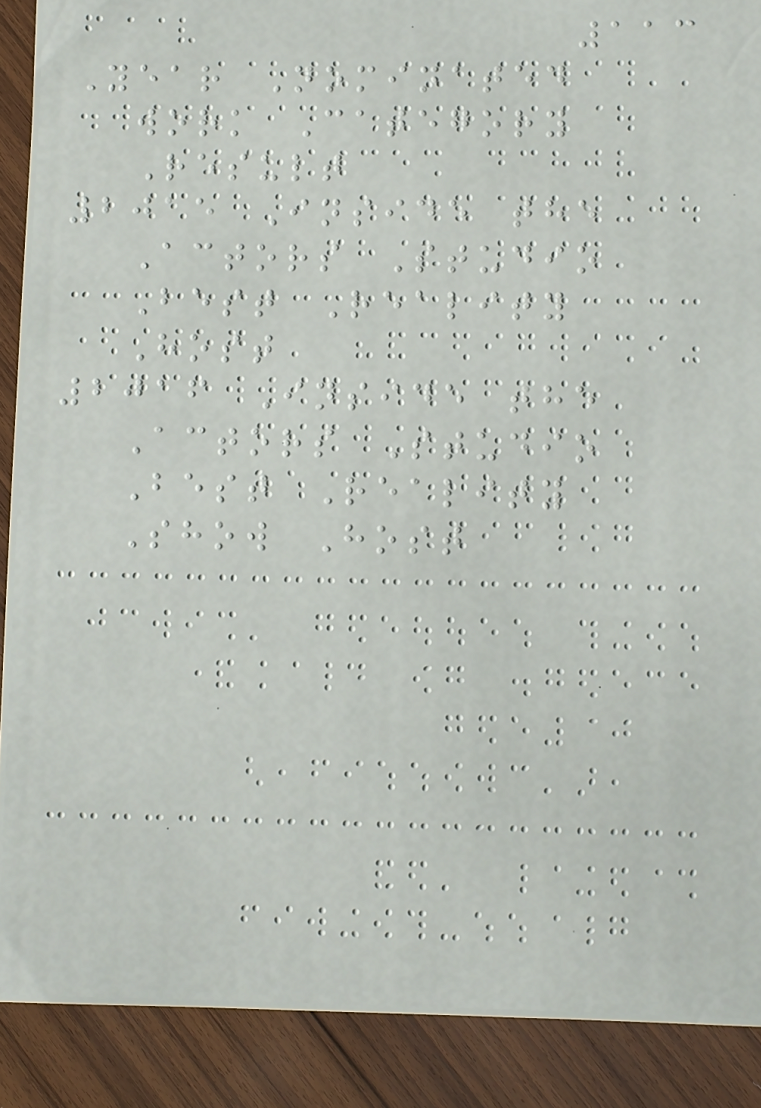113
Year Nominated
work Category
Result
2015 Inside the
Actors Studio
Best Reality
Host
2016 Inside the
Actors Studio
Best Reality
Show Host
